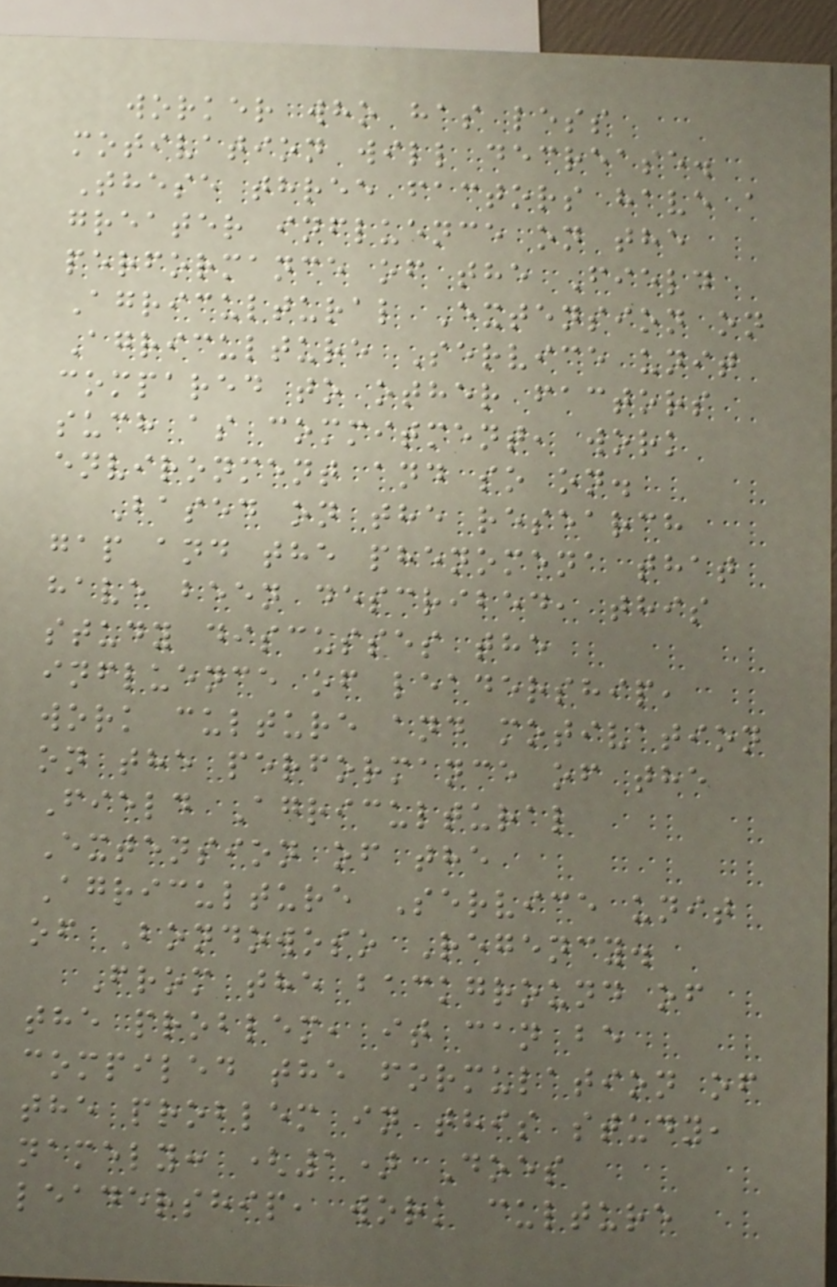worker who has less
motivation will decrease.
These three factors have a
greater influence on the
performance of the Field
Agricultural Extension on
Agriculture Service unit
compared to other factors
such as commitment, work
environment and so on.
Based on the research
gap and the phenomena that
have been described, this
study discusses the
influence of leadership,
work culture and motivation
on the performance of the
Field Agricultural
Extension of the
Agriculture Service unit
of Bondowoso Regency.
From the background of
the problem, it can be
compiled the formulation of
the problem in this study,
namely: (1) Does
leadership, work culture
